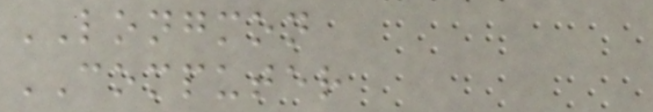LONGMON
COMPUTER
